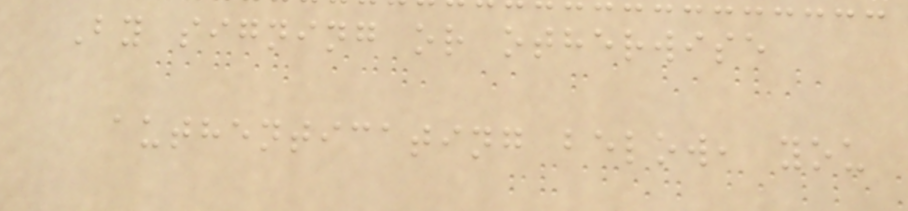By signing or otherwise
authenticating below, you
